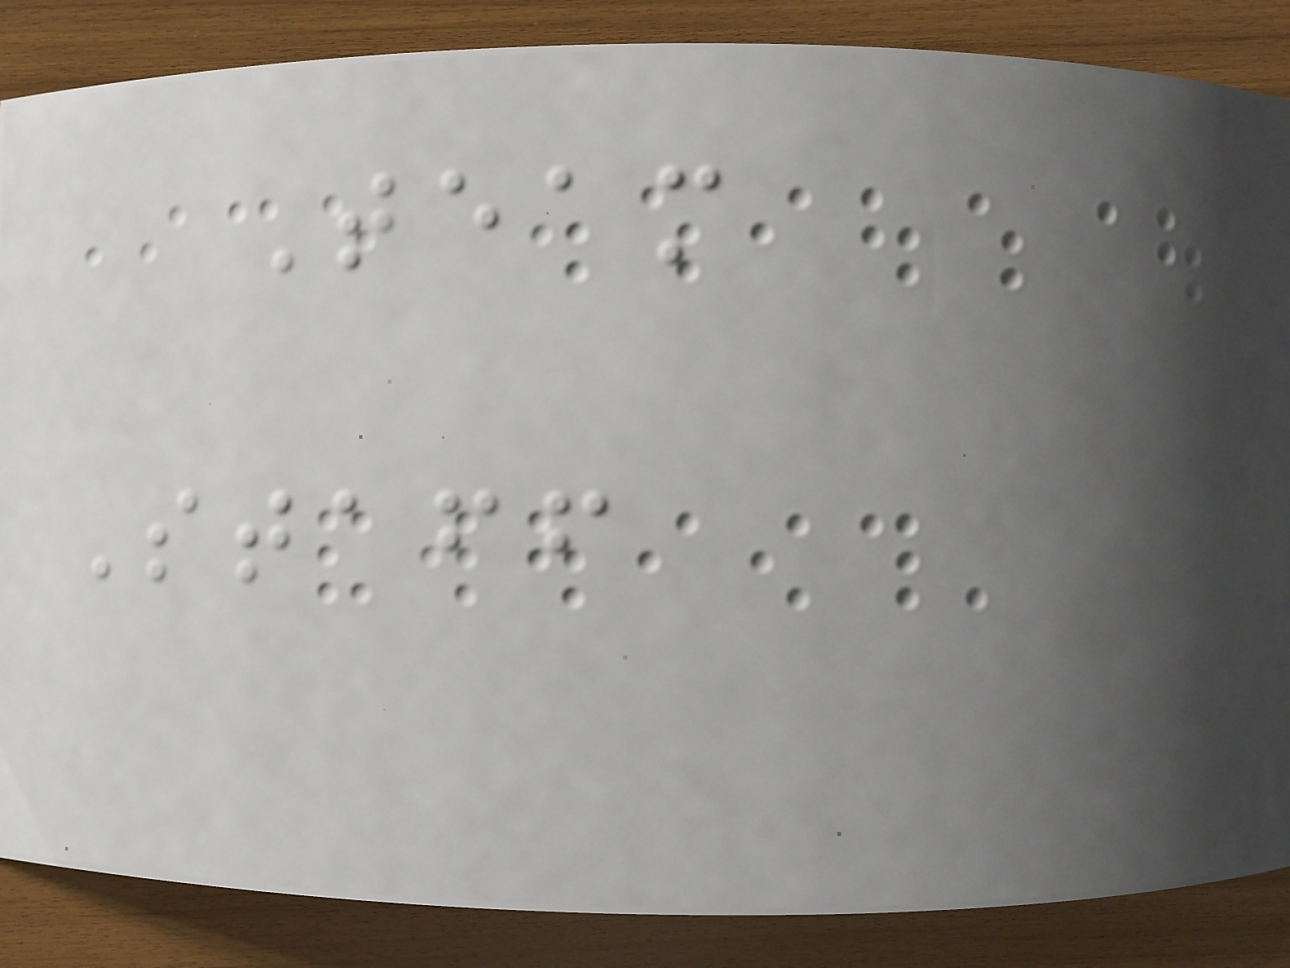Team
Staff
